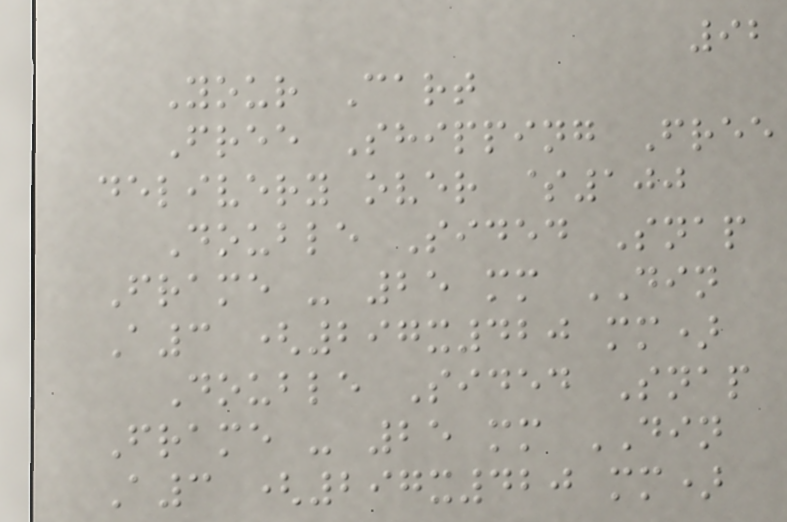92
Your Cart
Free Shipping Free
delivery over $100
Double Sided Snap
Frame - 25 mm DIN
A3 (297x420 mm)
Double Sided Snap
Frame - 25 mm DIN
A3 (297x420 mm)
